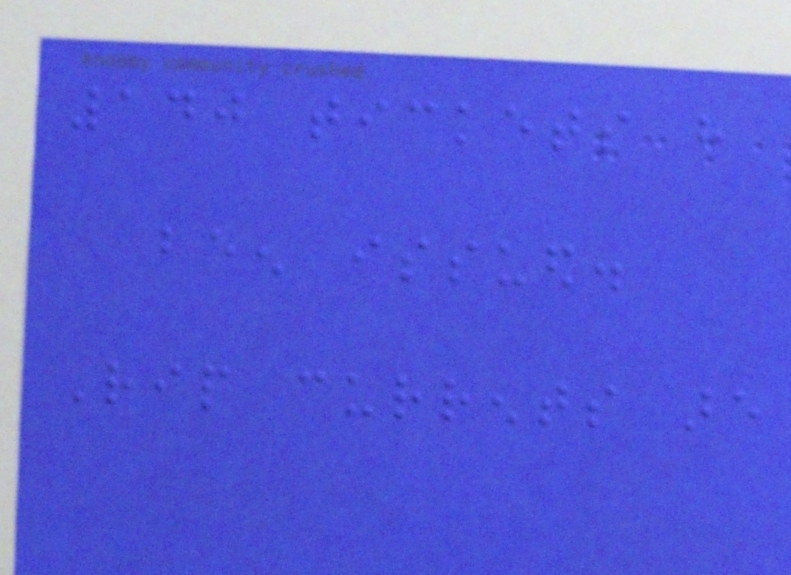140 tickets have
been issued.
Rip currents are
